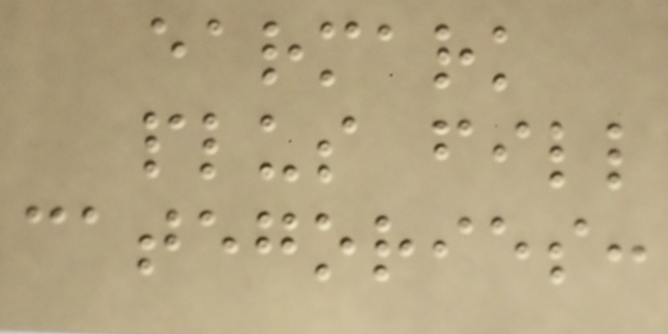earmark
plus fill
categories:
